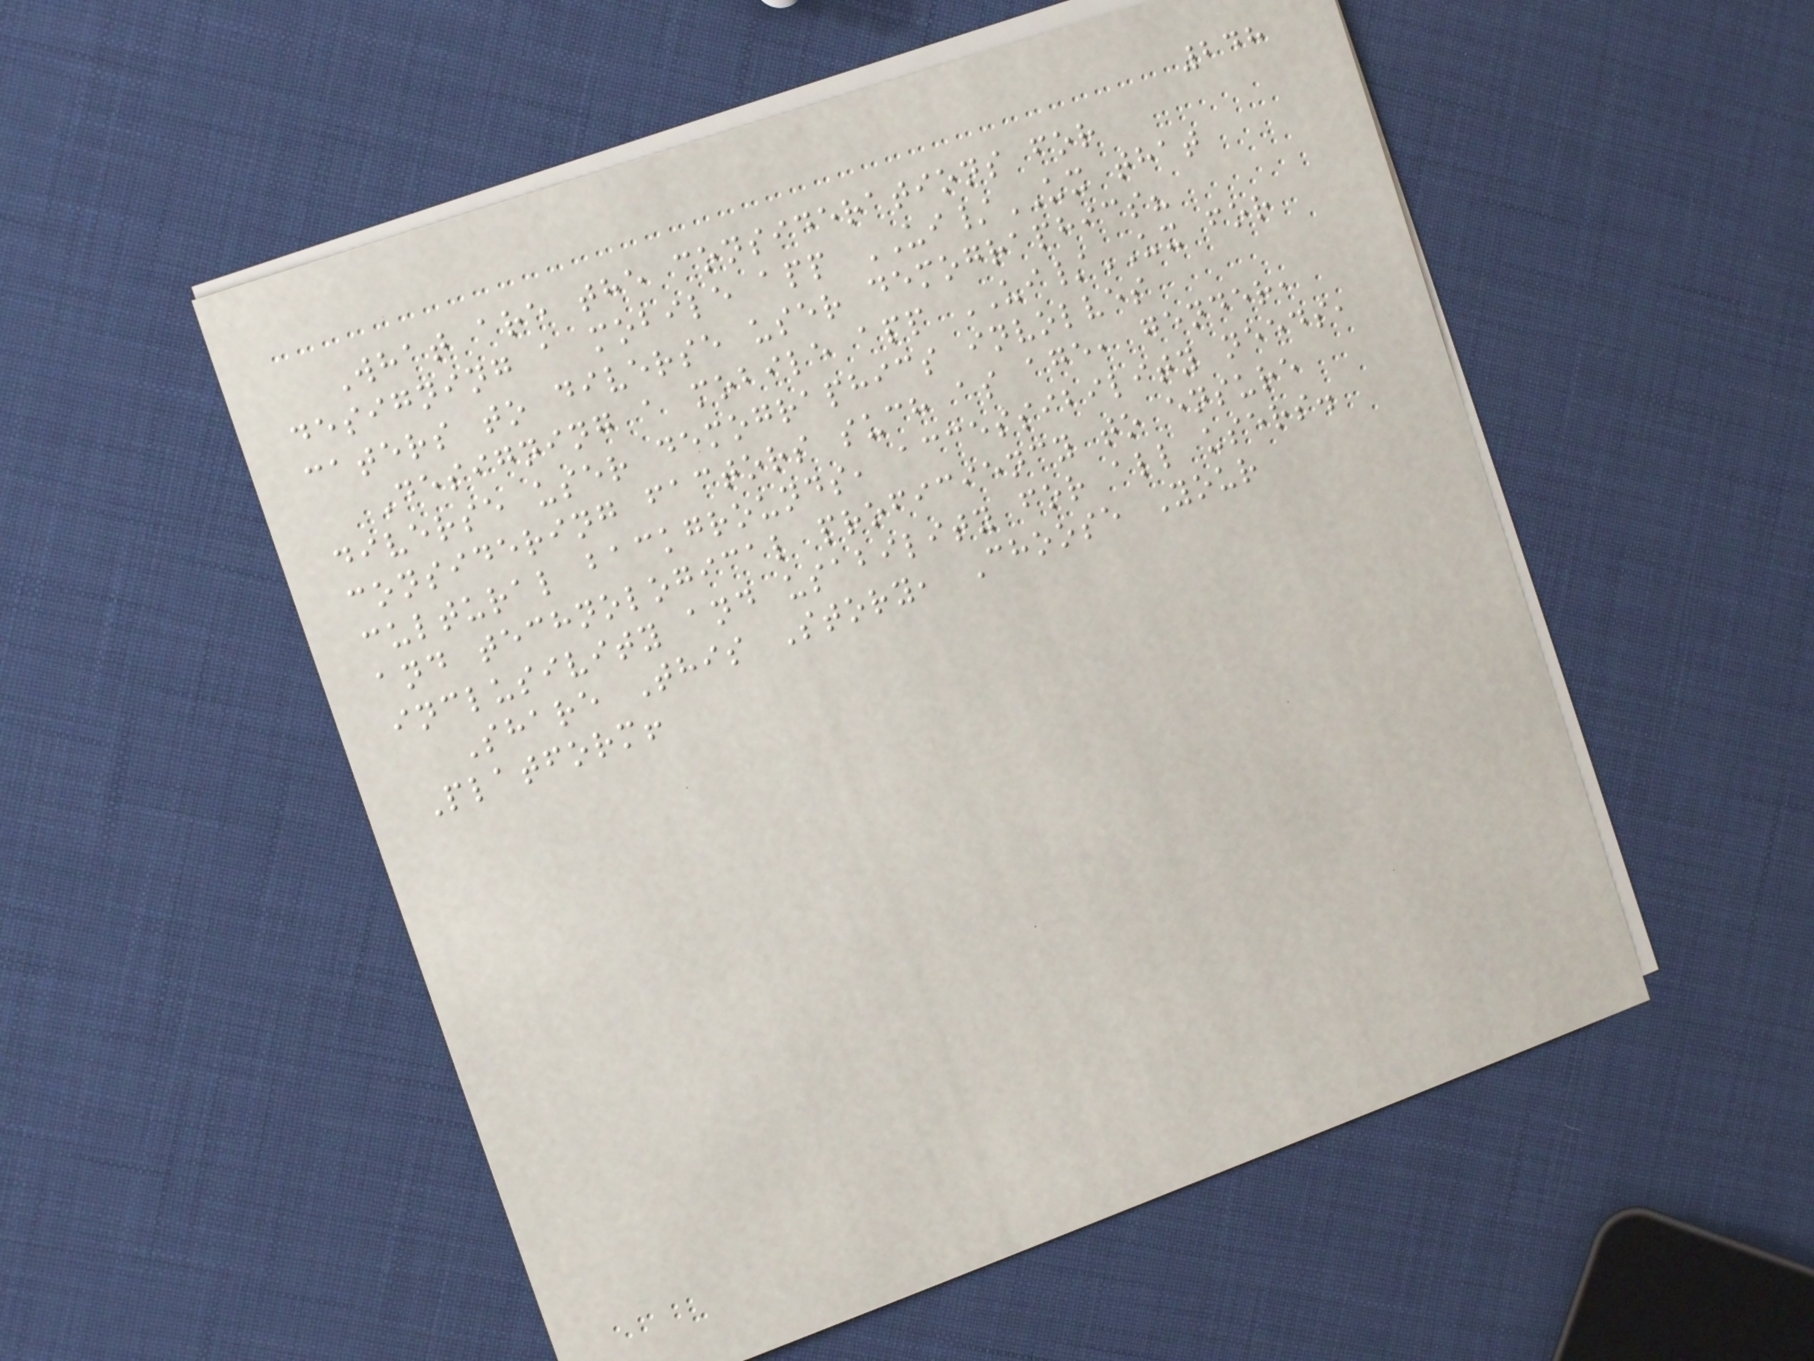248
What are the considerations for
designing a mobile app UI/UX that
caters to diverse user demographics?
Designing a mobile app UI/UX for
diverse user demographics involves
considering factors such as age, gender,
cultural backgrounds, accessibility needs,
and technological proficiency to ensure
inclusivity and usability for all users.
Share This Story, Choose Your
Platform!
